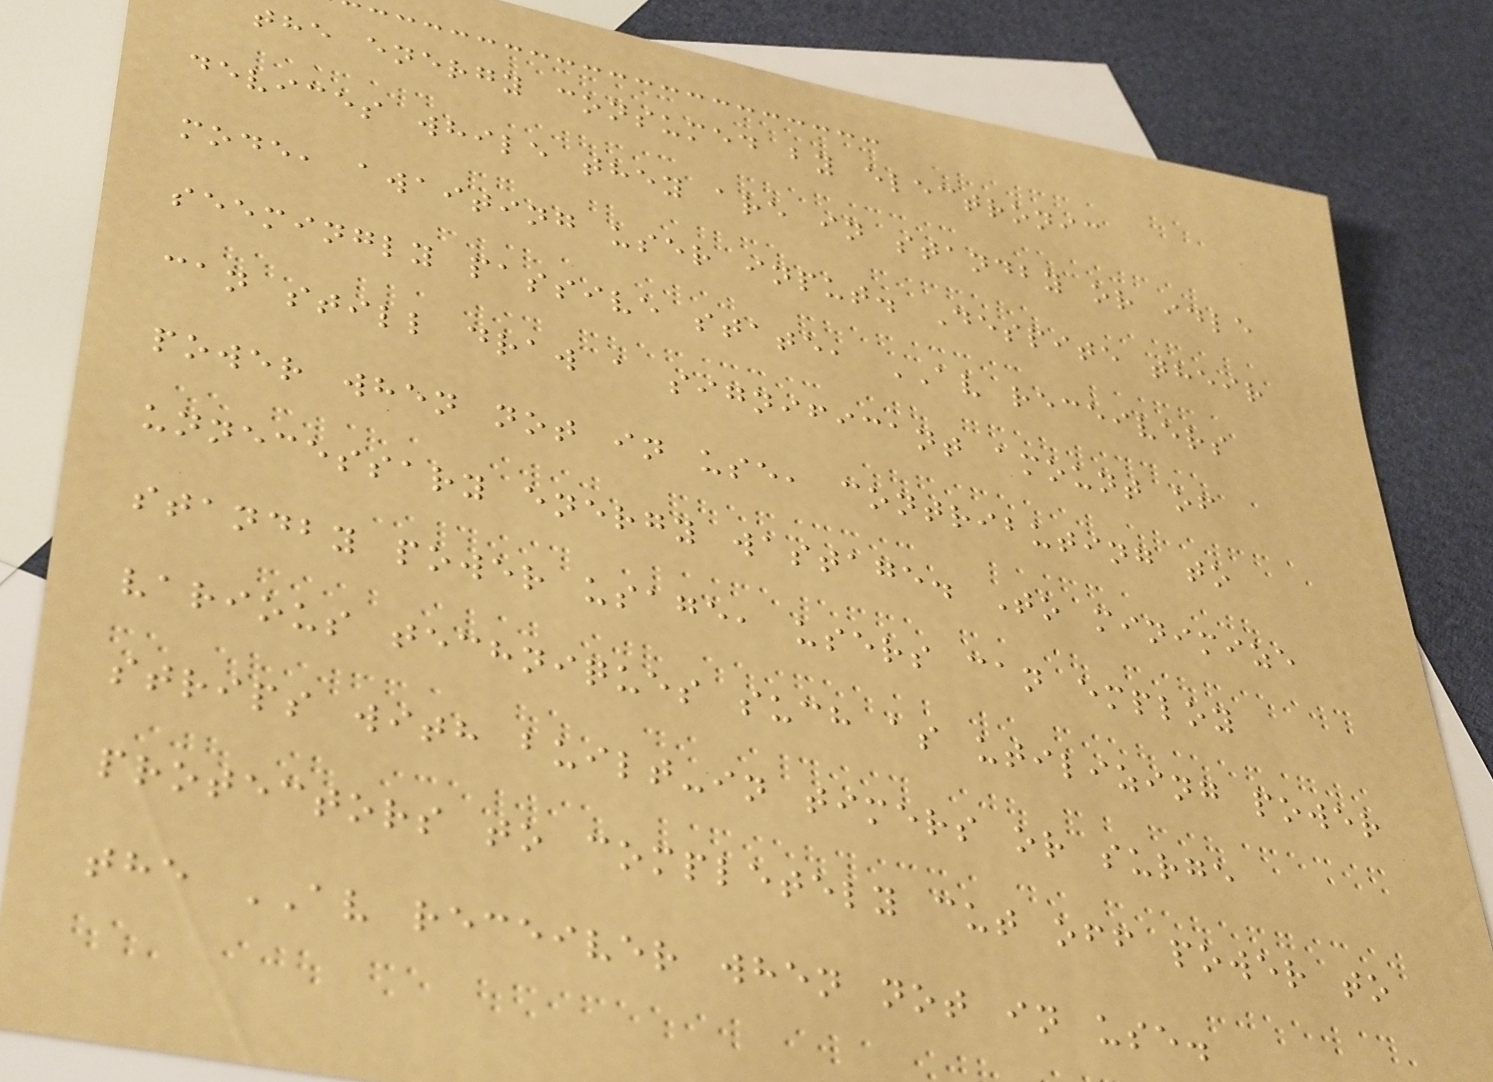the energy consumed by electronic
devices while they are in standby or idle
mode, awaiting user input. Despite their
seemingly passive state, AV receivers
can still draw a significant amount of
power when not in use, contributing to
unnecessary energy wastage. To minimize
standby power usage, users can employ
various techniques such as utilizing power
strips with built-in timers or surge
protectors to completely cut off power to
the AV receiver when not in use.
